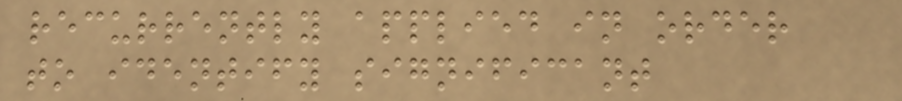recurrently applied in order
to identify significant
